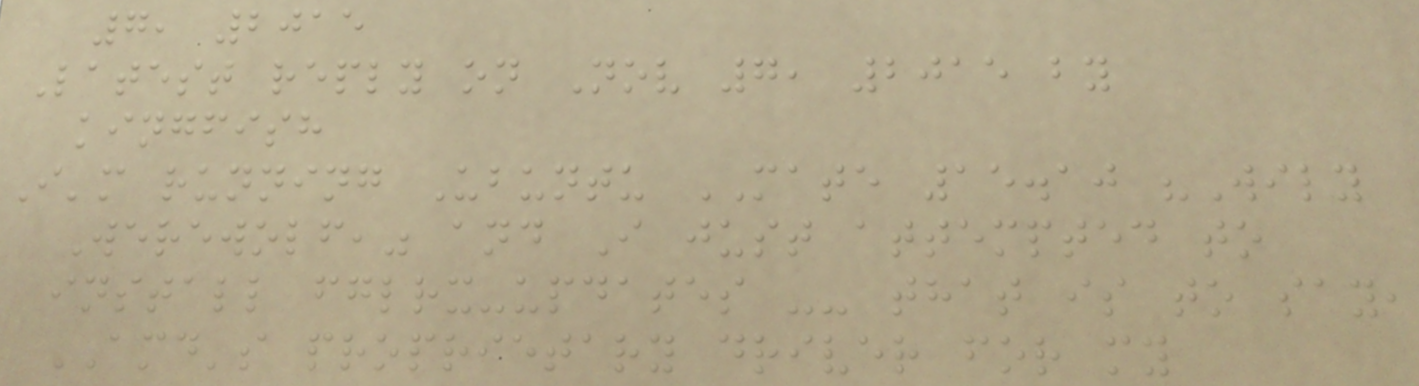7, 2015
Latest reply on Nov 7, 2015 by
kingfish
I'm running Ubuntu MATE 15.10 "Wily
Werewolf," and I just attempted to
install fglrx-updates -- that is to say,
AMD's proprietary driver for my
